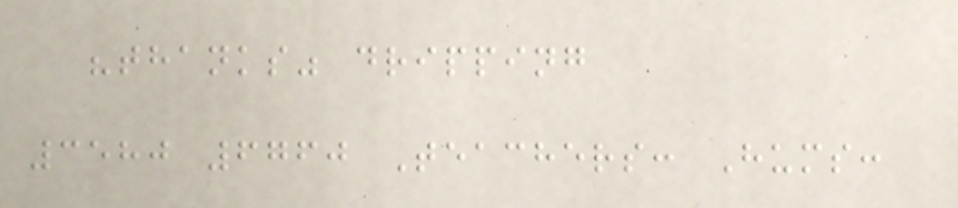"thanks" dripping
3580 6760 Teachers: Hums:
